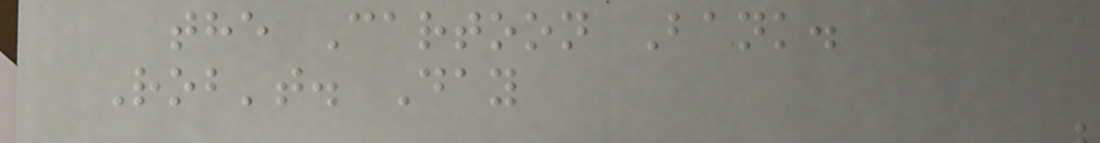the Cartoon Bank.
Rob't. Day
